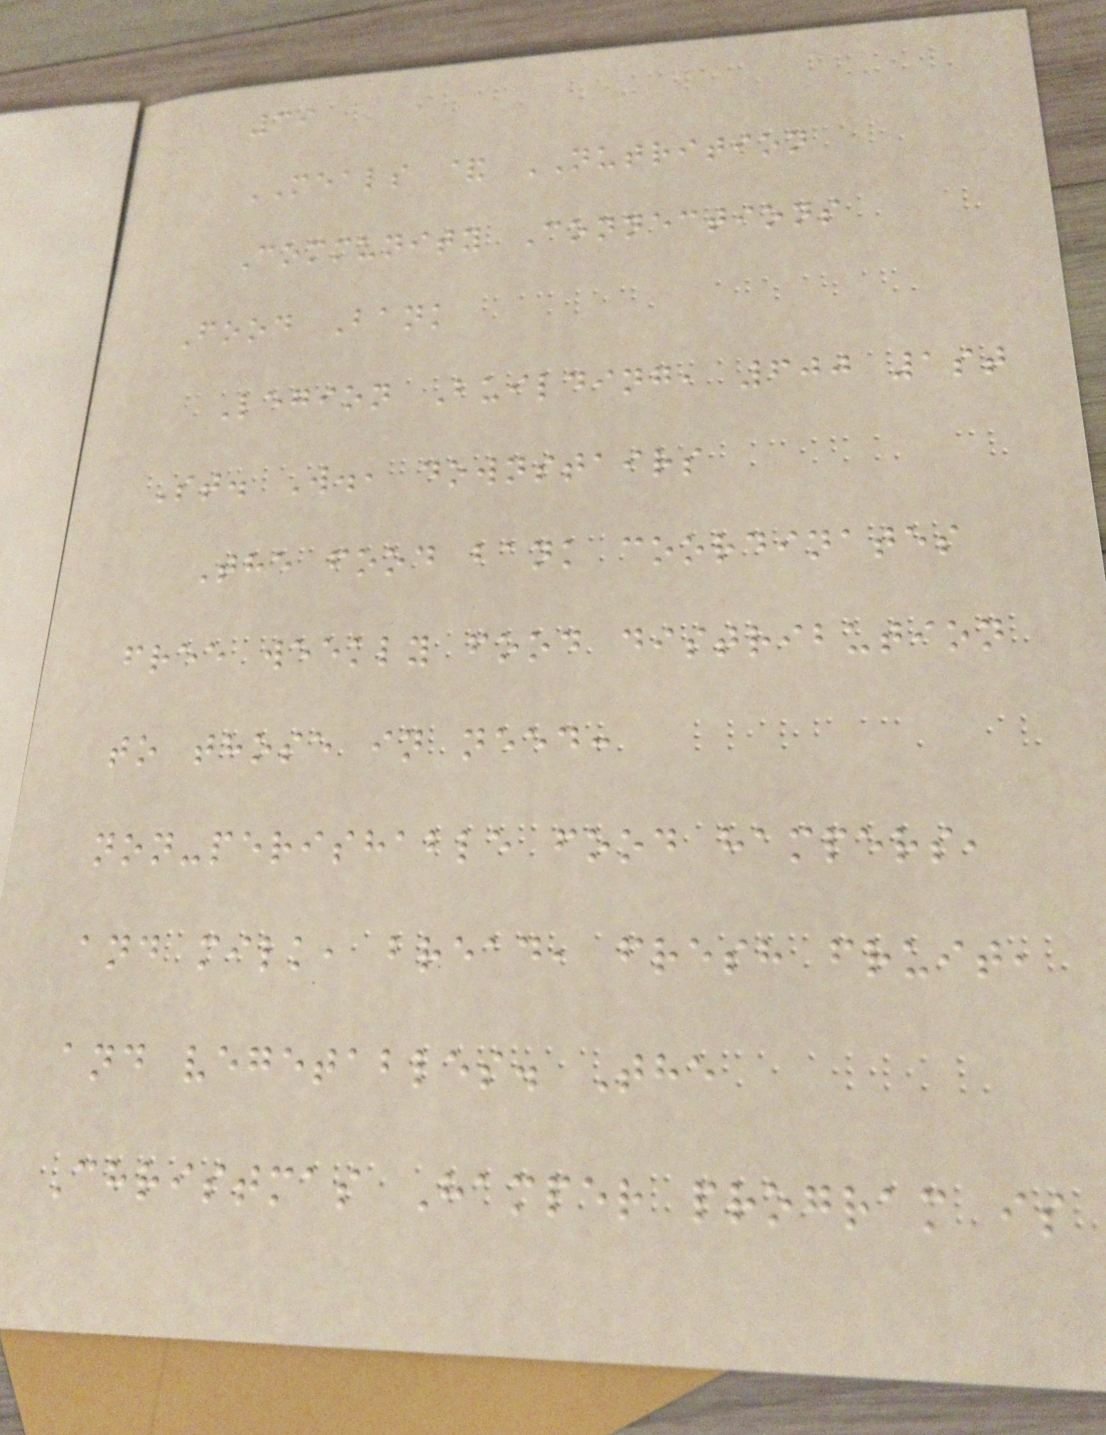39
MEALS & NUTRITION
Community Connections
Food Bank
Legion Building, 600 1st
St. W., downstairs
The food bank coordinates
free weekly food distribution
to those in need:
non-perishable food hampers,
and milk, bread, fresh fruit,
and vegetables. The
Christmas Hamper program is
